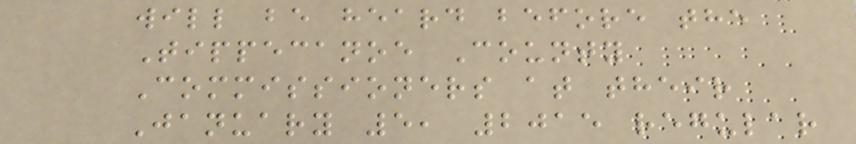will be heard before the
Tippecanoe County
Commissioners at their
January 5, 2015 regular
